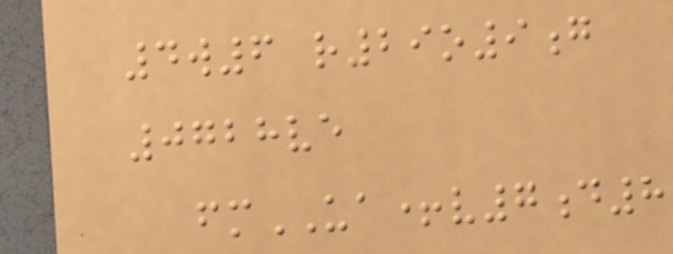4w6 r29o9g
0728ve
fmUA+v7d8
